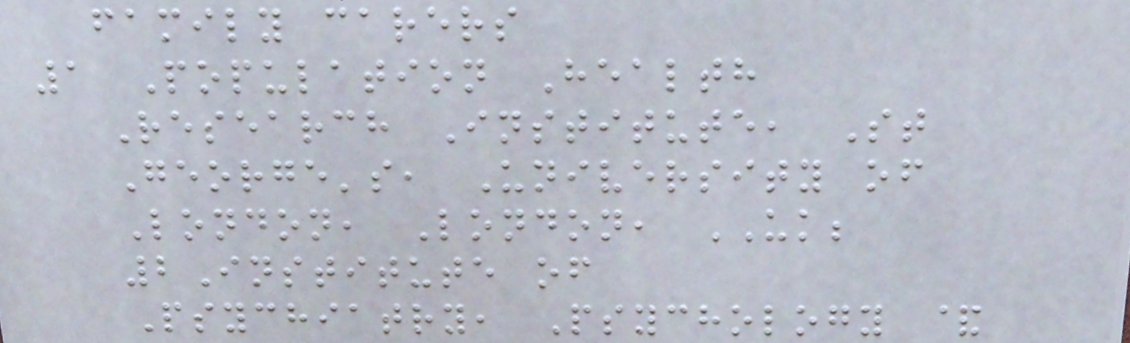family carers
1 Population Health
Research Institute, St
George's, University of
London, London, UK;
2Institute of
Psychiatry, Psychology &
